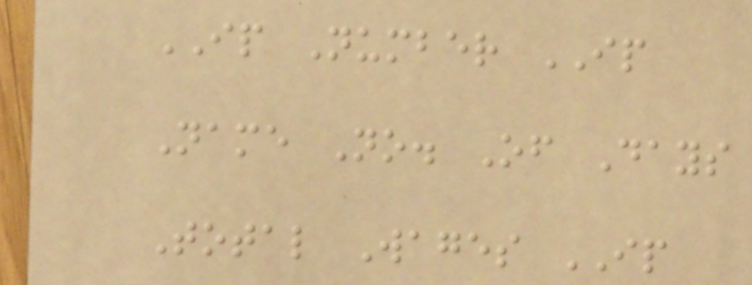IP Number IP
Name No. Of Days
Total Wages IP
